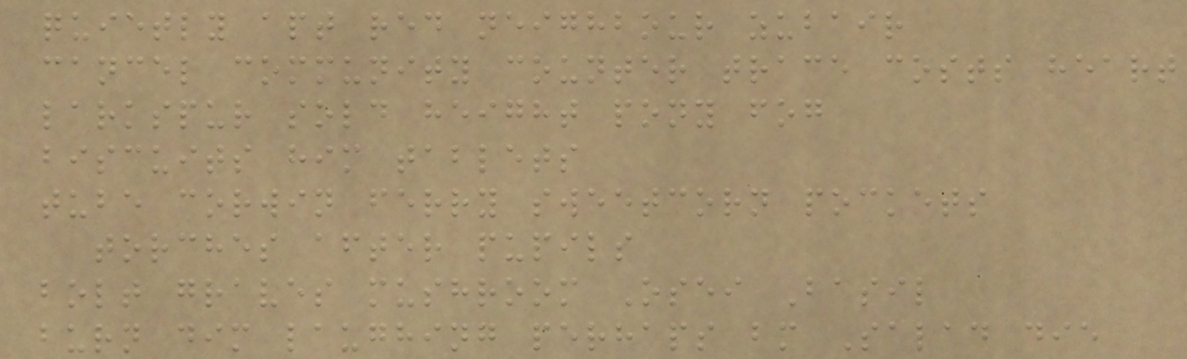quietly apt red neighbour zubair
cancel community counter trace costs heart
larkspur sold height pony fog
biscuits him tablets
tube corwin ferry sweetcorn pockets
torches after pupils
bolt graves mushroom Osei Basil
burn dim laughing perhaps bm Salad die
